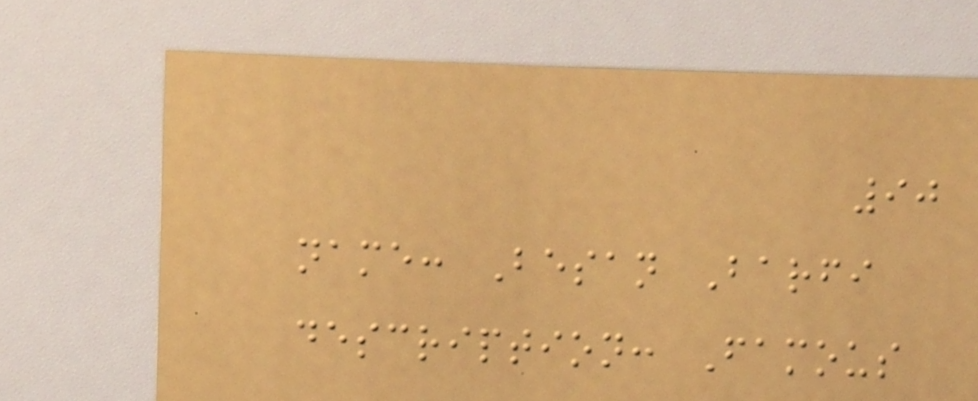90
name: Besan Barfi
description: Famous
